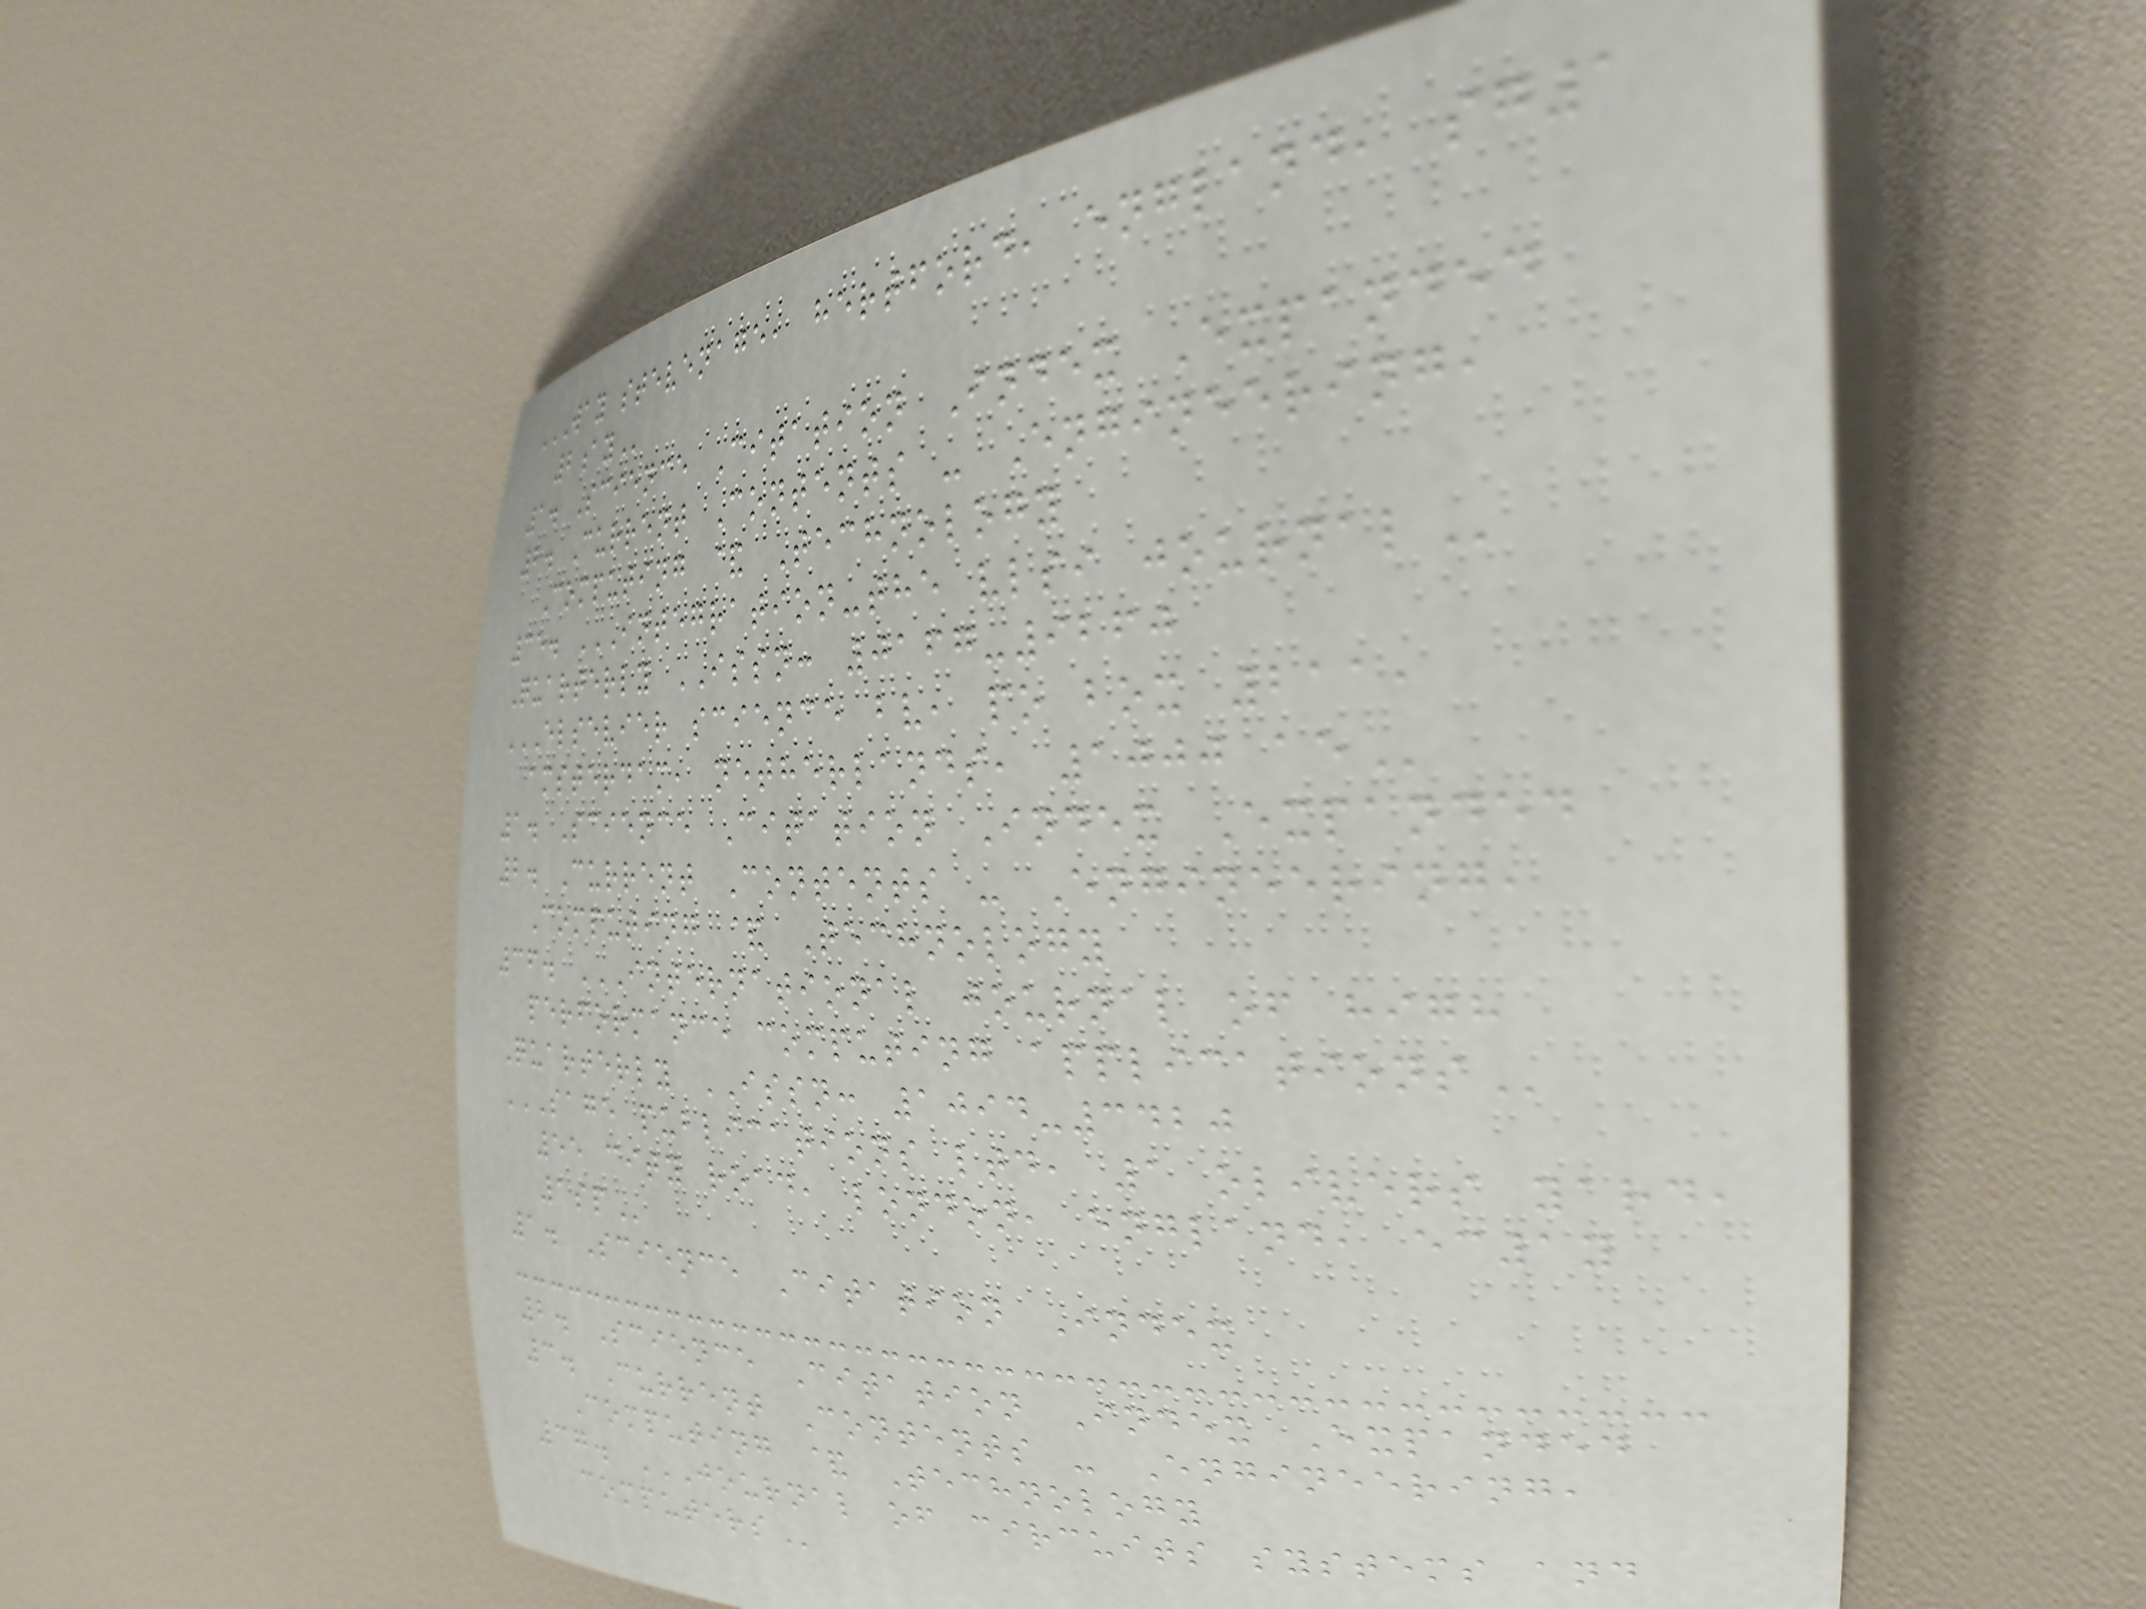WAY STEVENAGE, HERTFORD, ENGLAND, SG1
2AY
1. Science Citation Index Expanded
2. Current Contents - Engineering,
Computing & Technology
35. INTEGRATION-THE VLSI JOURNAL
Quarterly ISSN: 0167-9260
ELSEVIER SCIENCE BV, PO BOX 211,
AMSTERDAM, NETHERLANDS, 1000 AE
1. Science Citation Index Expanded
2. Current Contents - Engineering,
Computing & Technology
36. INTERNATIONAL JOURNAL OF HIGH
PERFORMANCE COMPUTING APPLICATIONS
Quarterly ISSN: 1094-3420
SAGE PUBLICATIONS LTD, 1 OLIVERS YARD,
55 CITY ROAD, LONDON, ENGLAND, EC1Y
1SP
1. Science Citation Index
2. Science Citation Index Expanded
3. Current Contents - Engineering,
Computing & Technology
37. JOURNAL OF CIRCUITS SYSTEMS AND
COMPUTERS
